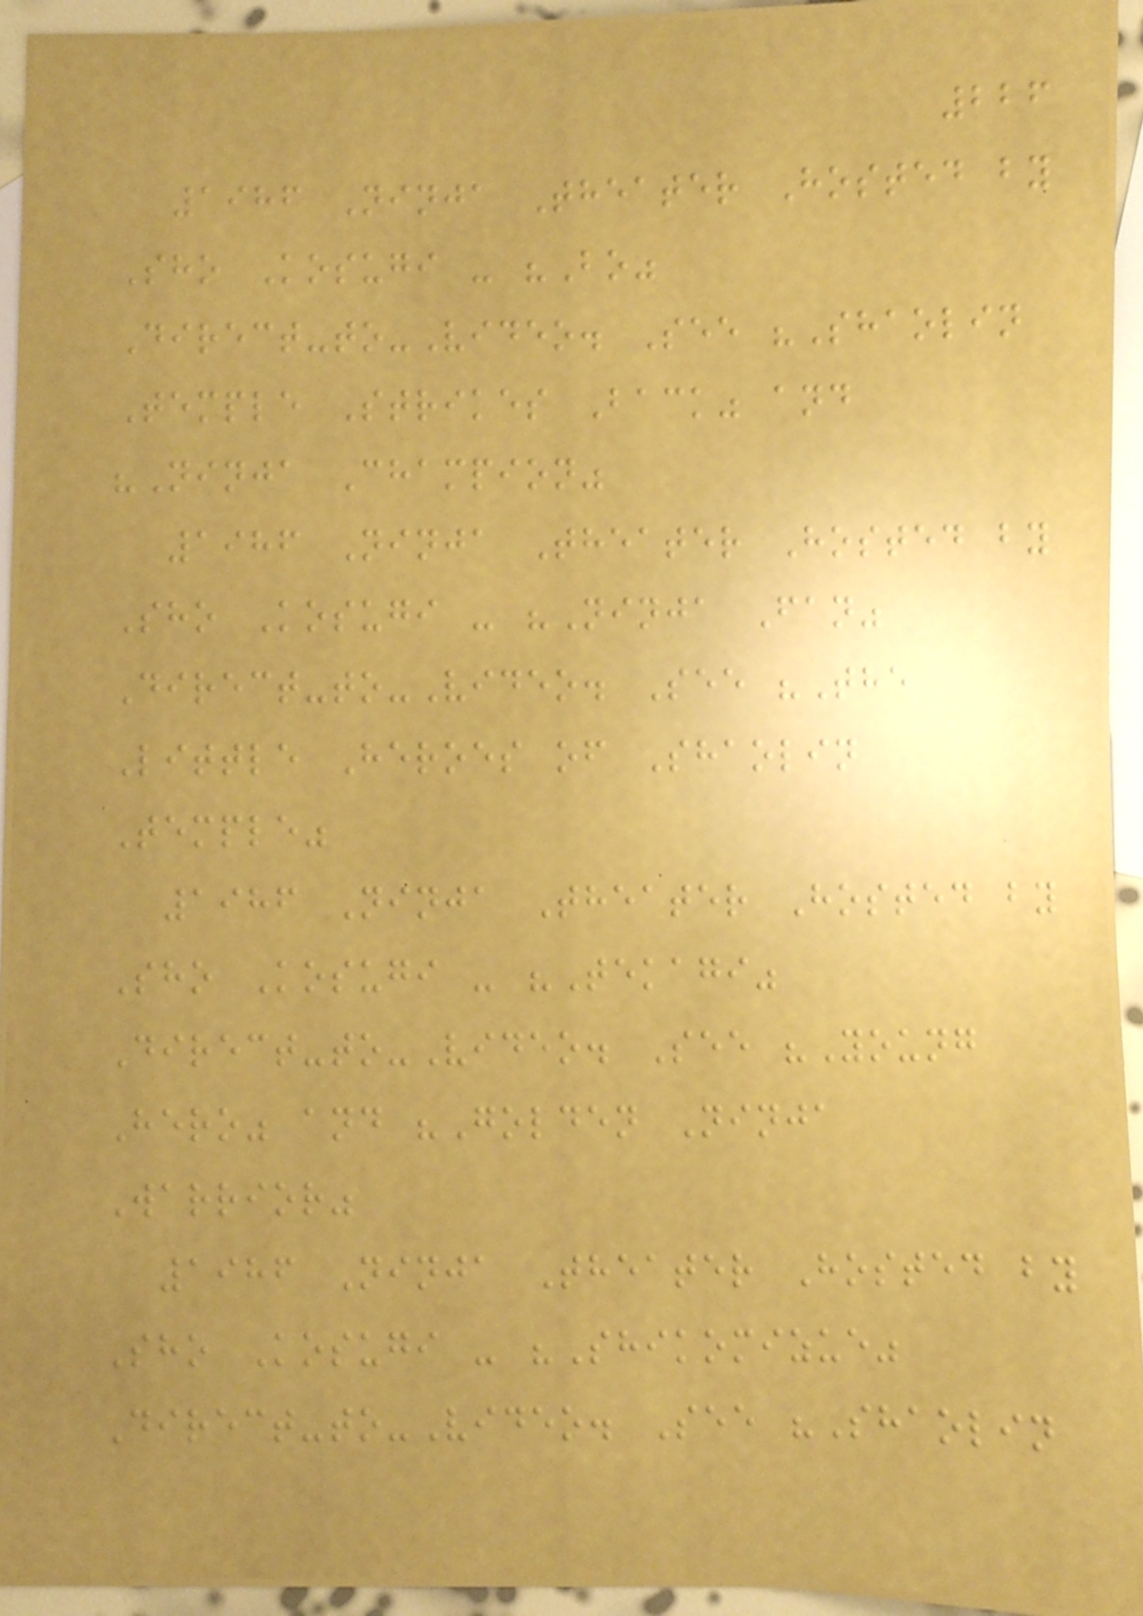226
1986 Ninja Theater Hosted by
Sho Kosugi - "Bo"
Direct-to-Video. See "Shaolin
Temple Strikes Back" and
"Ninja Champion"
1986 Ninja Theater Hosted by
Sho Kosugi - "Ninja Fan"
Direct-to-Video. See "The
Little Heroes of Shaolin
Temple"
1986 Ninja Theater Hosted by
Sho Kosugi - "Tekagi"
Direct-to-Video. See "Young
Hero" and "Golden Ninja
Warrior"
1986 Ninja Theater Hosted by
Sho Kosugi - "Shikomizue"
Direct-to-Video. See "Shaolin
